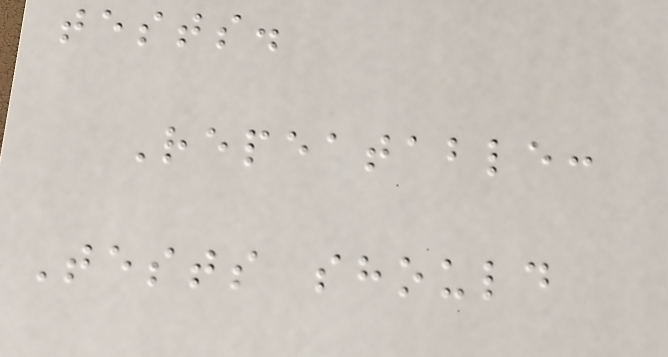tests.
Repeatable:
Tests should
